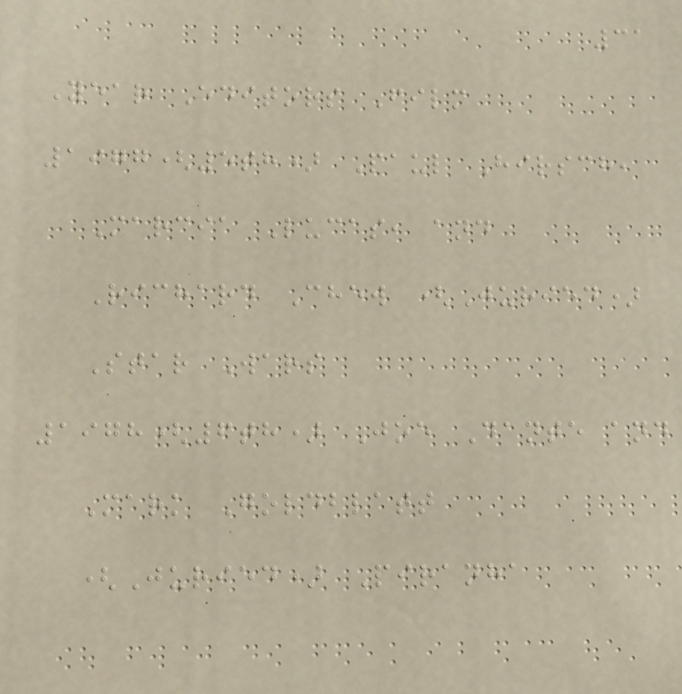31
Year Editors Film
1977(5th) Paul Hirsch,
Marcia Lucas, and
Richard Chew (Juried)
Star Wars
1978(6th) Joe Dante and
Mark Goldblatt
(Juried) Piranha
